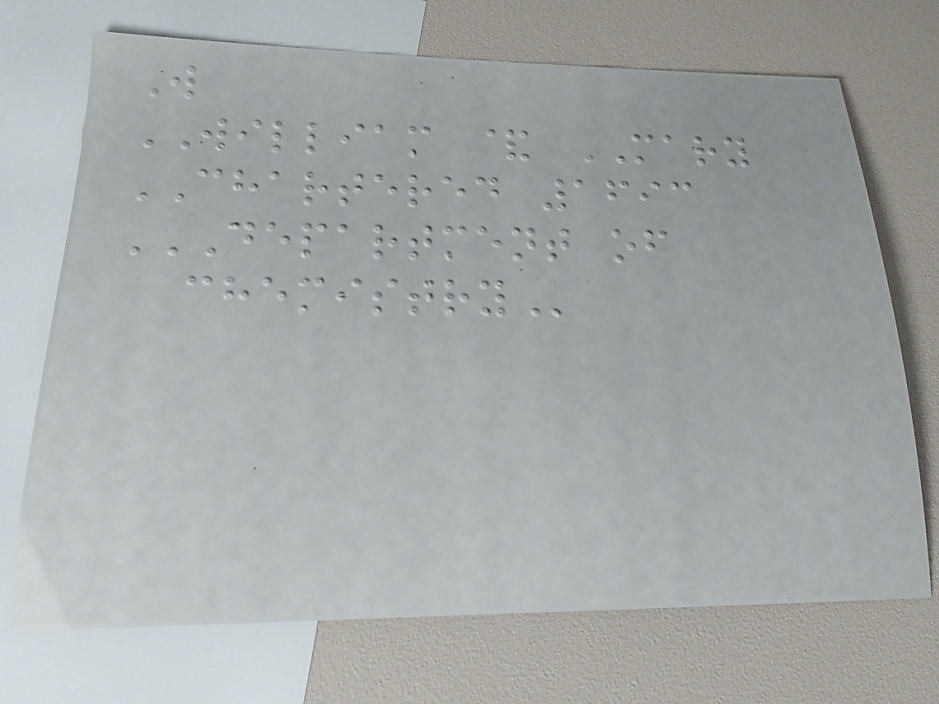W
WILLIAM & MARY
CHARTERED 1693
DEPARTMENT OF
CHEMISTRY
